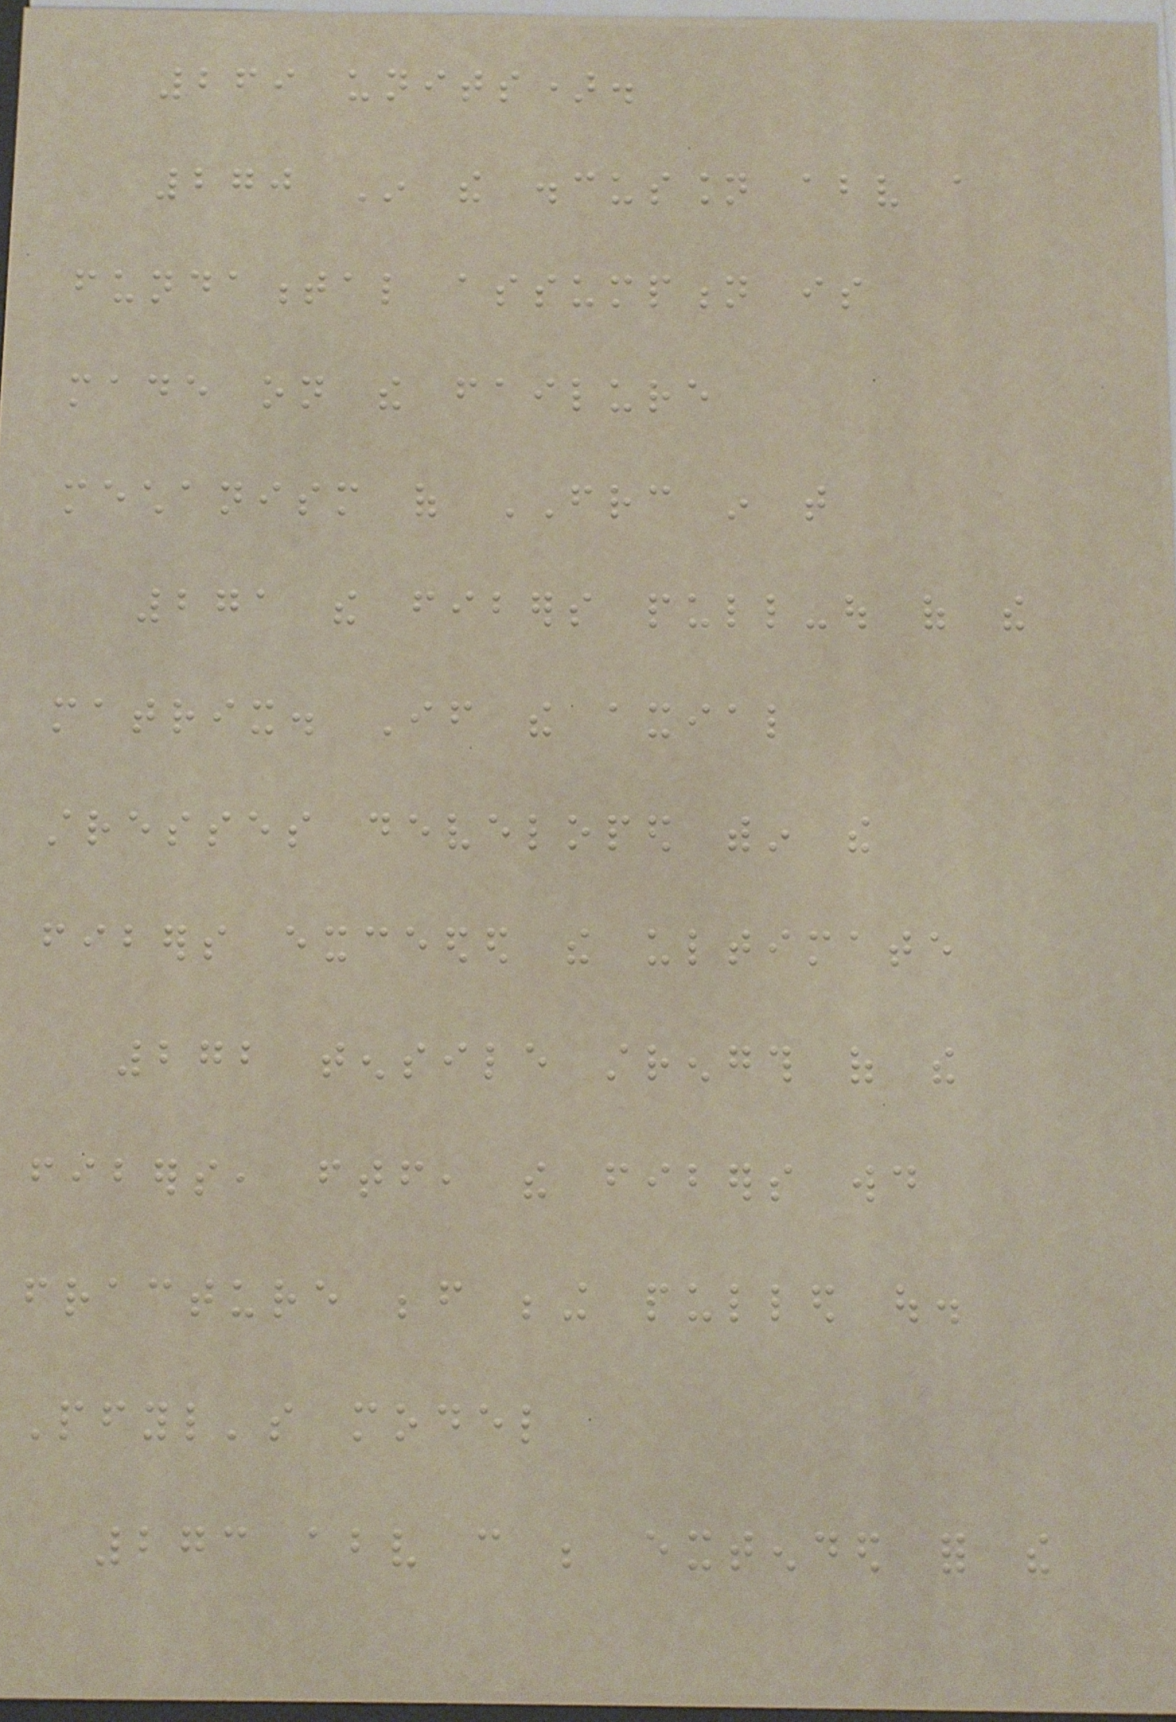269 units).
270 In the discussion above a
fundamental assumption is
made on the failure
mechanism of FRC in that
271 the fibers pull-out of the
matrix. If the axial
stresses developed within the
fibers exceeded the ultimate
272 tensile strength of the
fibers, ftf, the fibers would
fracture before being pulled out.
Pfyl's model
273 above can be extended for the
